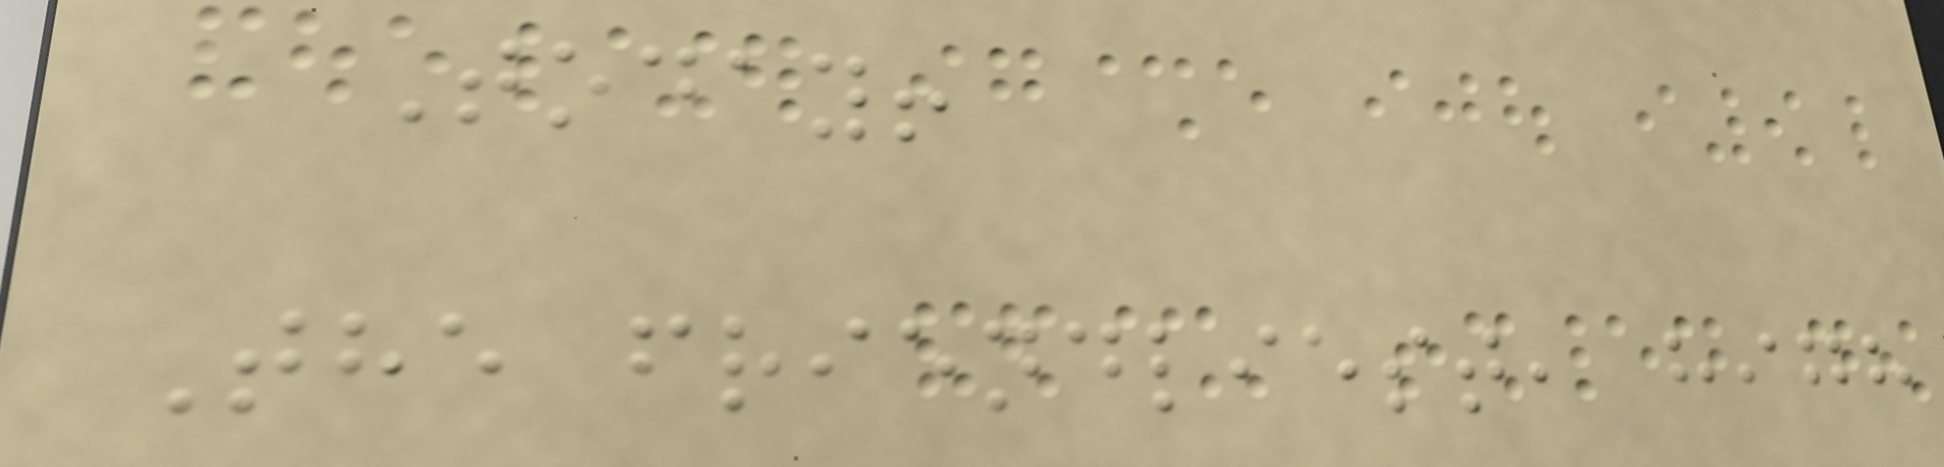Today!
The friendliest, high
